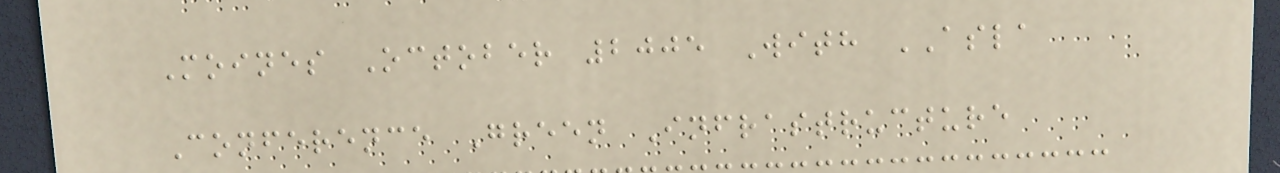Moines October 2005 With ASLA
Conference Green Infrastructure
